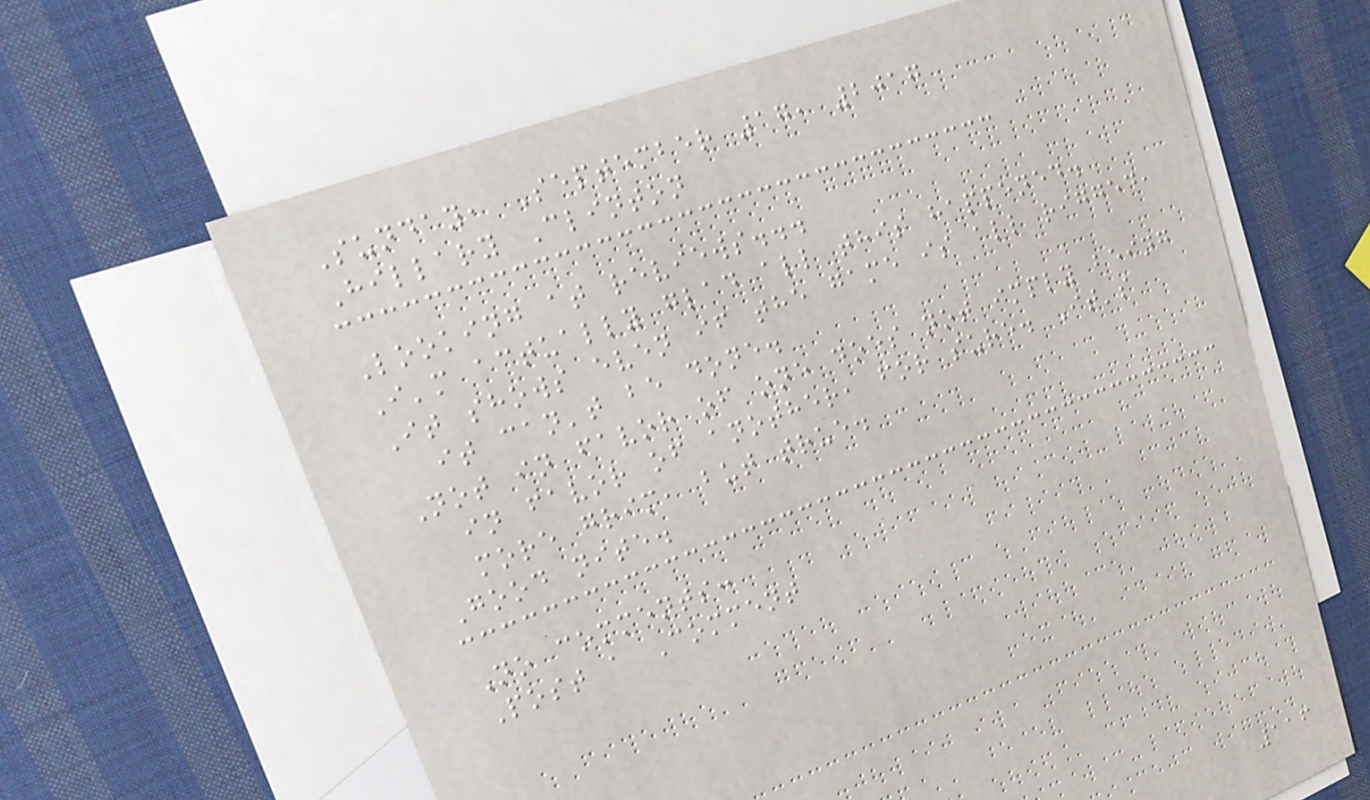Sunday, September 17, 2017
Hillary Clinton
Looking at reviews...
I'm actually glad all this happened.
It shows even if the game is all rigged,
it can't be done.
Not in favor of one does not imply being
in favor of another, for sure. It's
more grim, but true.
Good nite.
No comments:
Post a Comment
116
